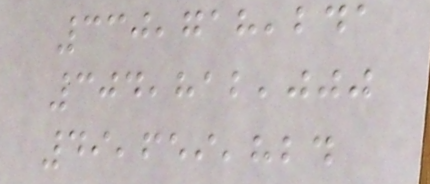330,718,241
304,812,000
49,659,824
